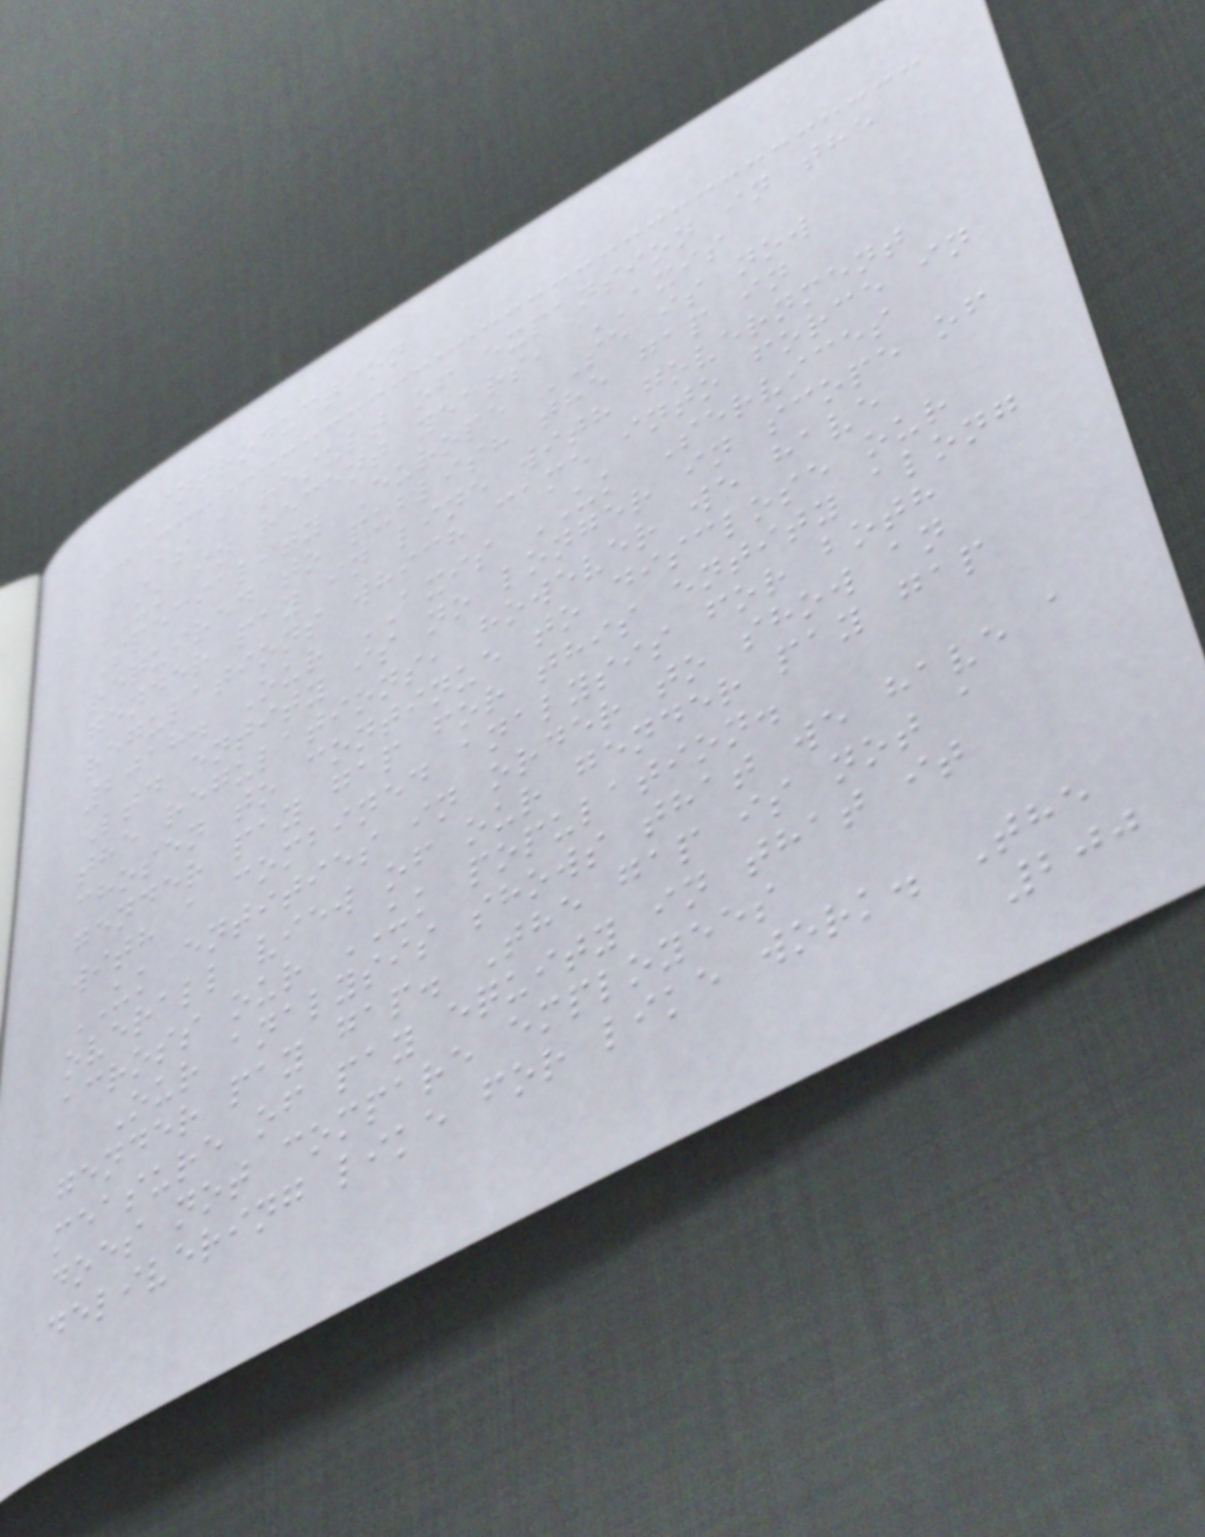Introduction
As a result of expansion in the
UK in recent years, AXIS
Speciality Europe SE is now
required to publish the gap in
gender pay in line with government
regulations which came into force in
2018. Our AXIS UK Services
Ltd entity is no longer in scope of
the regulations, however we have
chosen to continue to disclose our
gender pay gap for this entity along
with a combined analysis for both
UK entities in order to show an
overall view of our gender pay gap
across our UK population.
Our analysis shows that we have a
gender pay gap. The gap is not a
measure of pay equity in that it
does not compare employees
delivering like for like work. The
200
